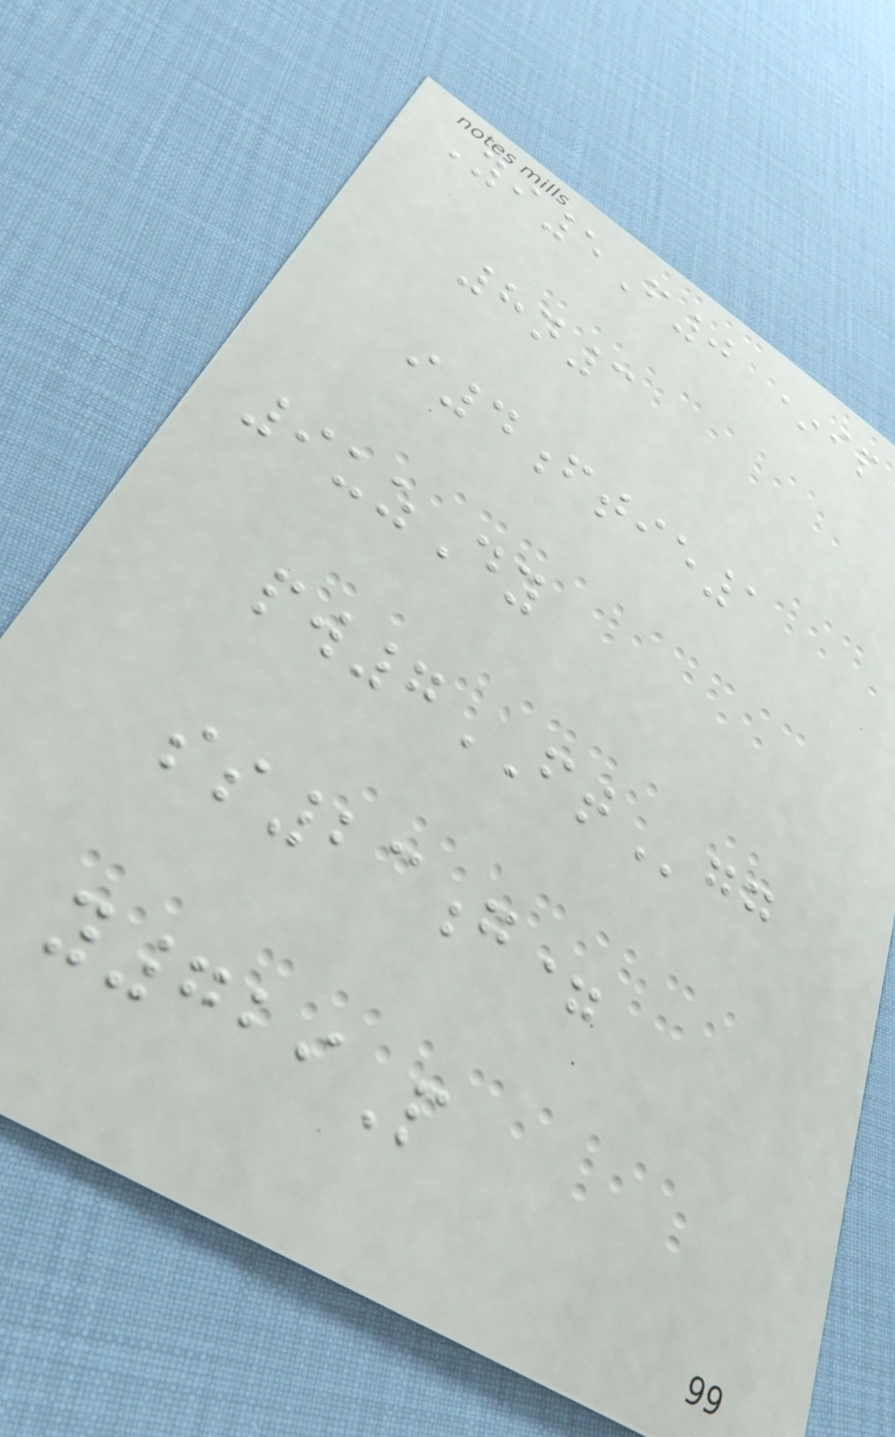Yi5F0 *ip
8n3
i4ftie1
9uzDy
pw7FTgg
ss23g=
y729P
